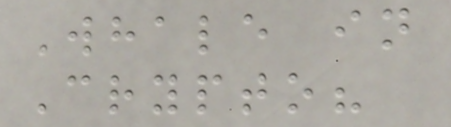Whale in
Crypto?
